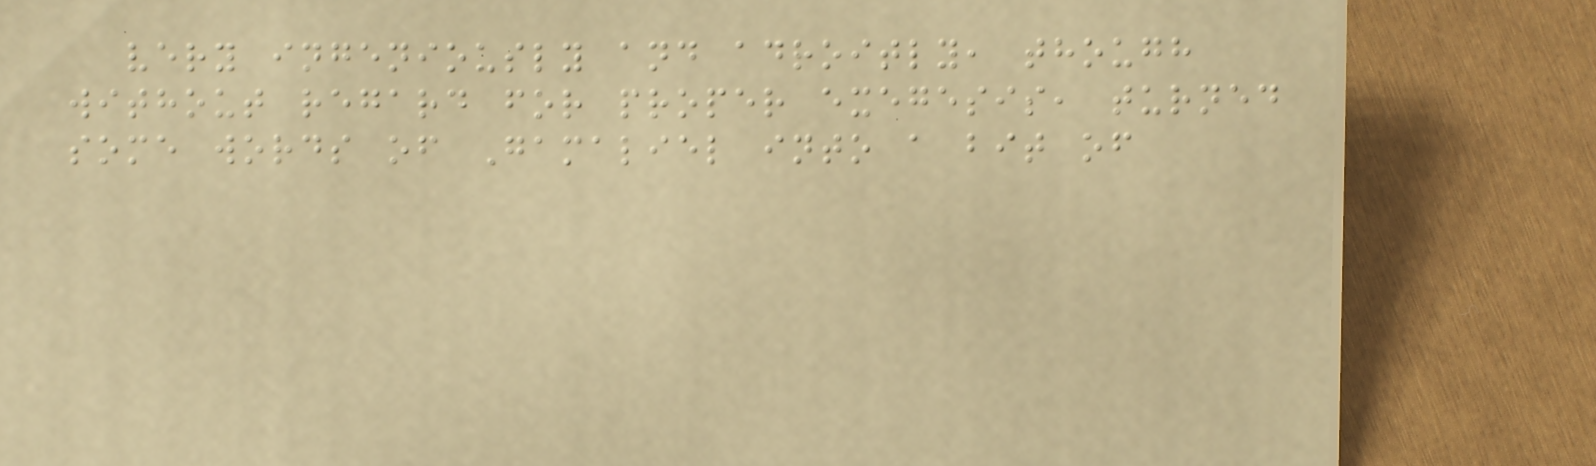very ingeniously and adroitly, though
without regard for proper exegesis, turned
some words of Gamaliel into a bit of
